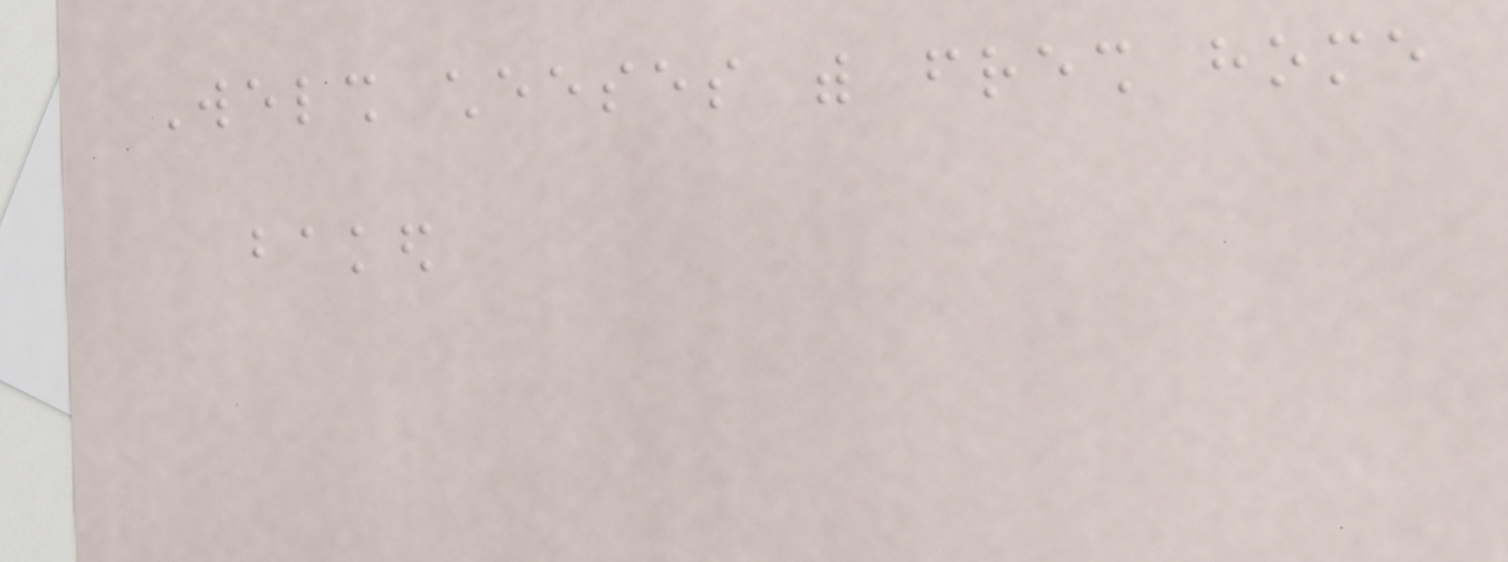Welsh cheeses with fresh home
baked
